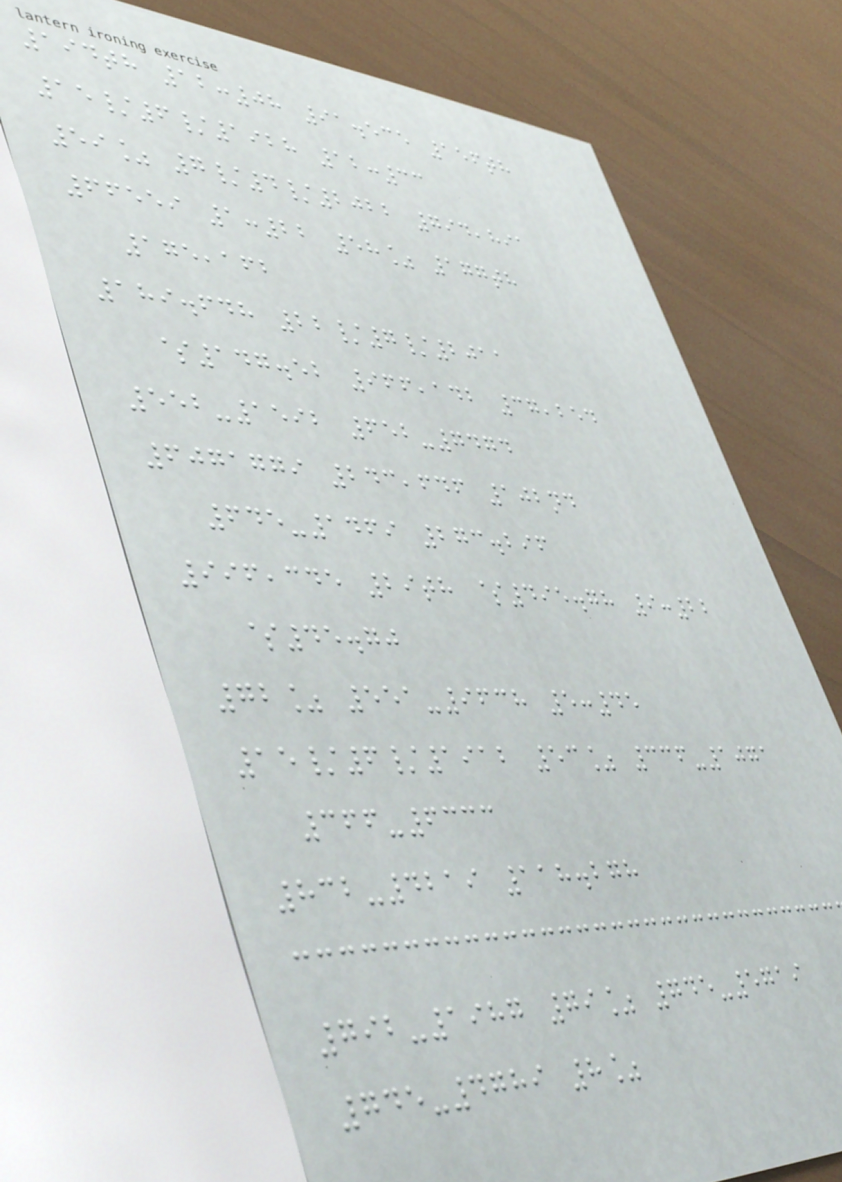194th 12:08 91.535 156th
15/6/1928 12:33
59% 7/4/2022 794,891
66559 1:22 58% 177th
175,162
189.648 22/7/2011
$147.52 966,142 37,254
552-1592 652-7474
6071779 243,646 102nd
645-1469 273.296
996,345 29th $495.78 9:22
$45.70
72% 551-9638 5:45
15/6/1912 53% 336-1071
366-6333
832-4219 118.278
792-1987 79% 745-5719
745-4789 8%
